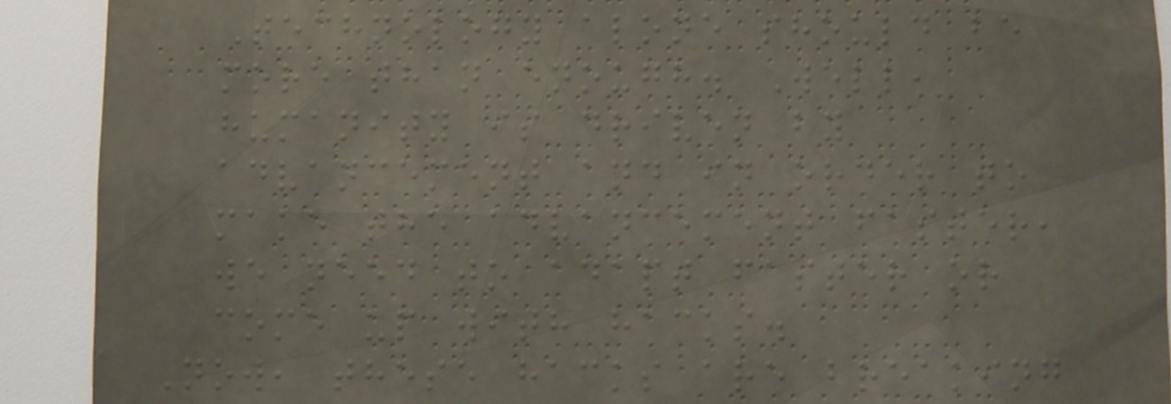Technology alone should be
more than enough. Well,
humanity is driven by
advancement and in order to
make the advancement faster,
we need to adapt faster or
come up with hacks.
Now, these hacks are breaking
